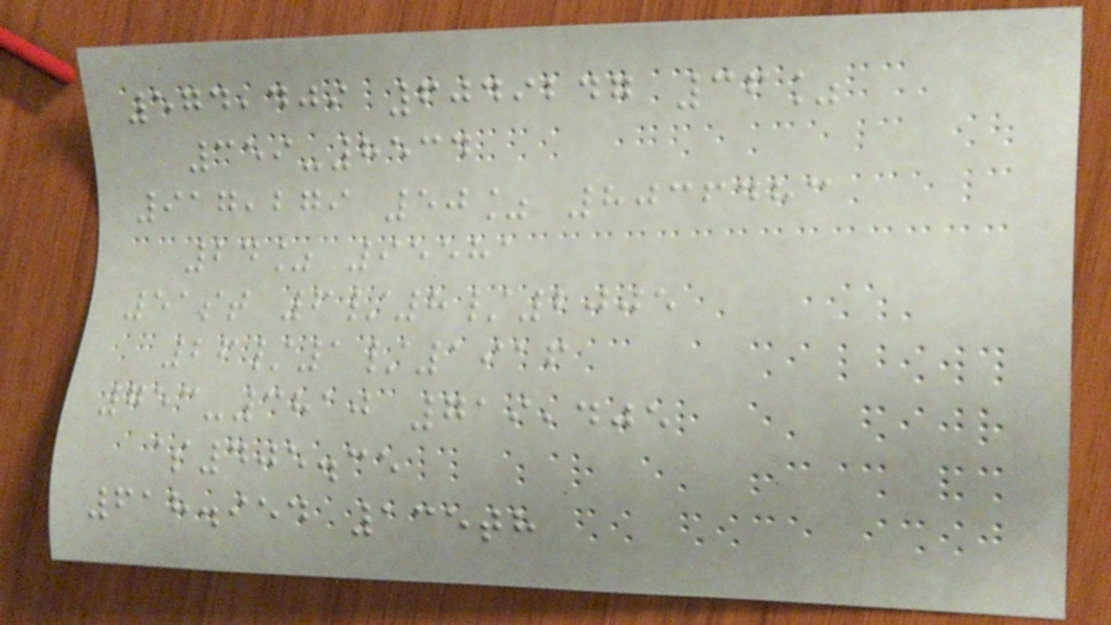574,409 6049247 36%
359-8534
917,279 50% 8036483
24% 95581
51st 6/8/2005
26/1/1916
753-3810 719,405
$405.35
618.954 135th
